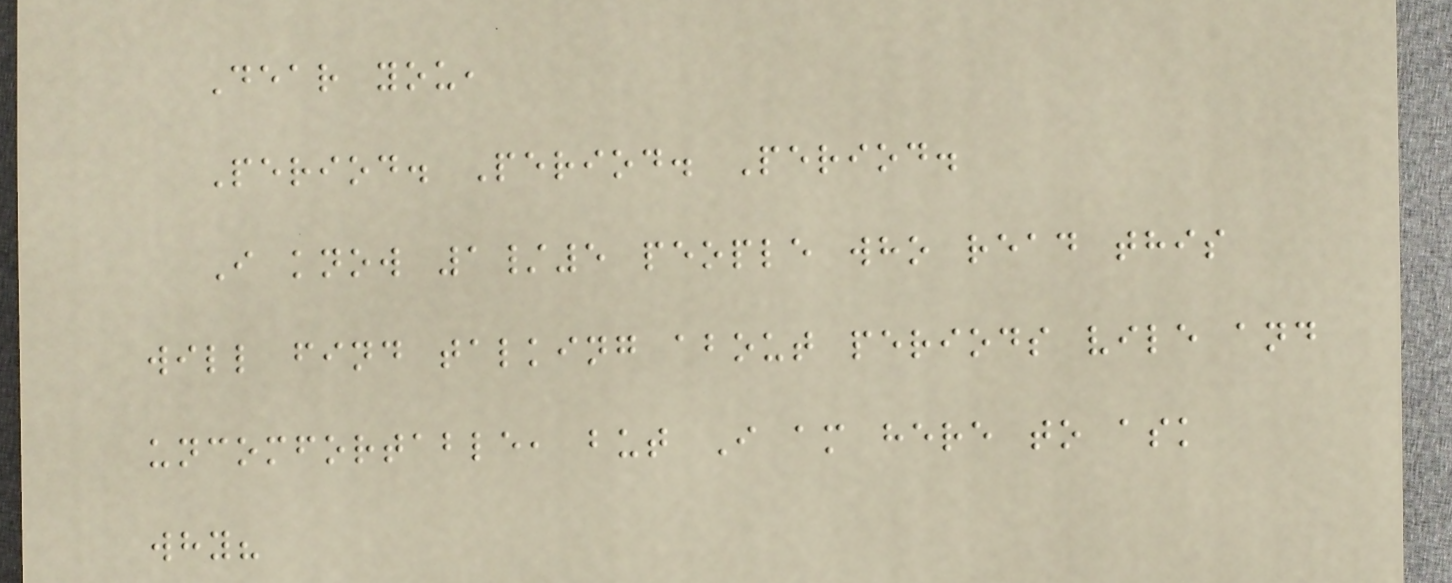Dear you,
Period. Period. Period.
I know 1/5 people who read this
will find talking about periods vile and
uncomfortable, but I am here to ask
why?
